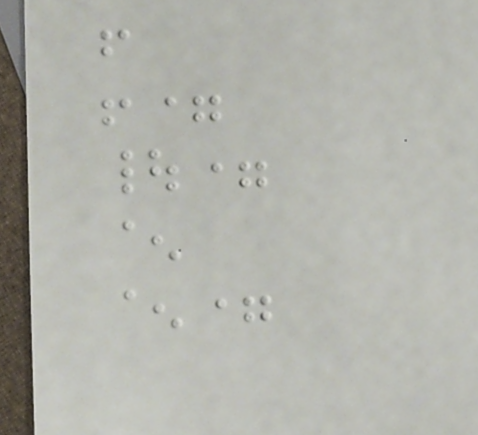!
!=
|=
^
^=
